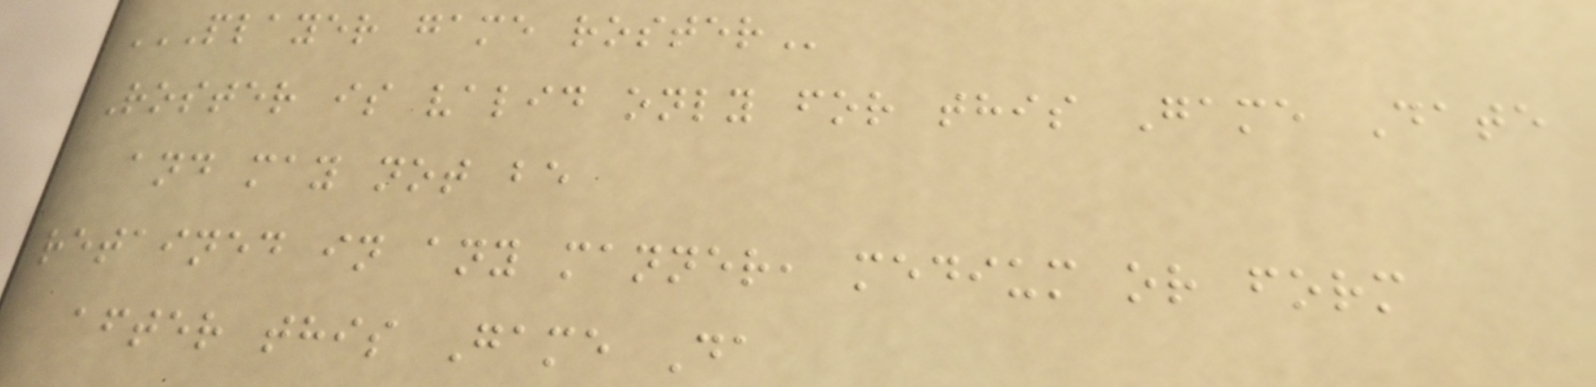PLAYER GAME ROSTER
Roster is valid only for this Game Date
and may not be
retained in any manner, medium or form
after this Game Da
